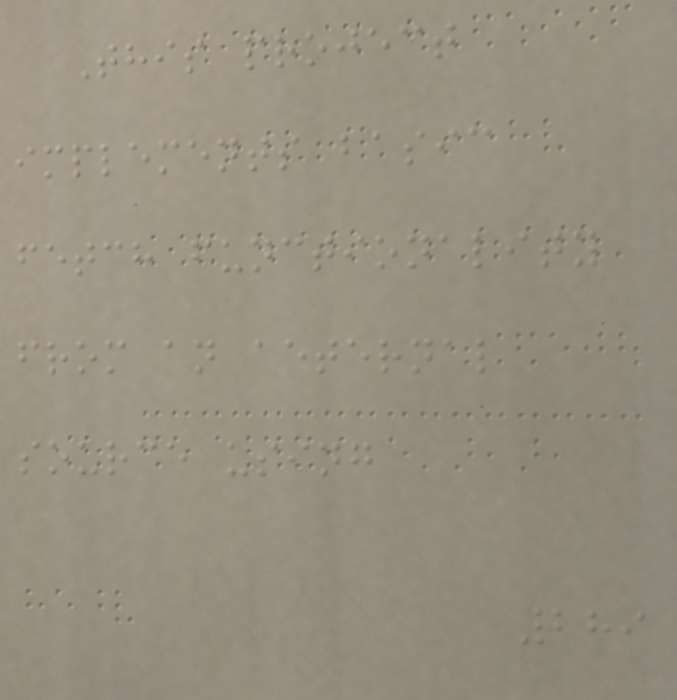This project
implements basic
fetch functionality
from an aeternal
source using
289
